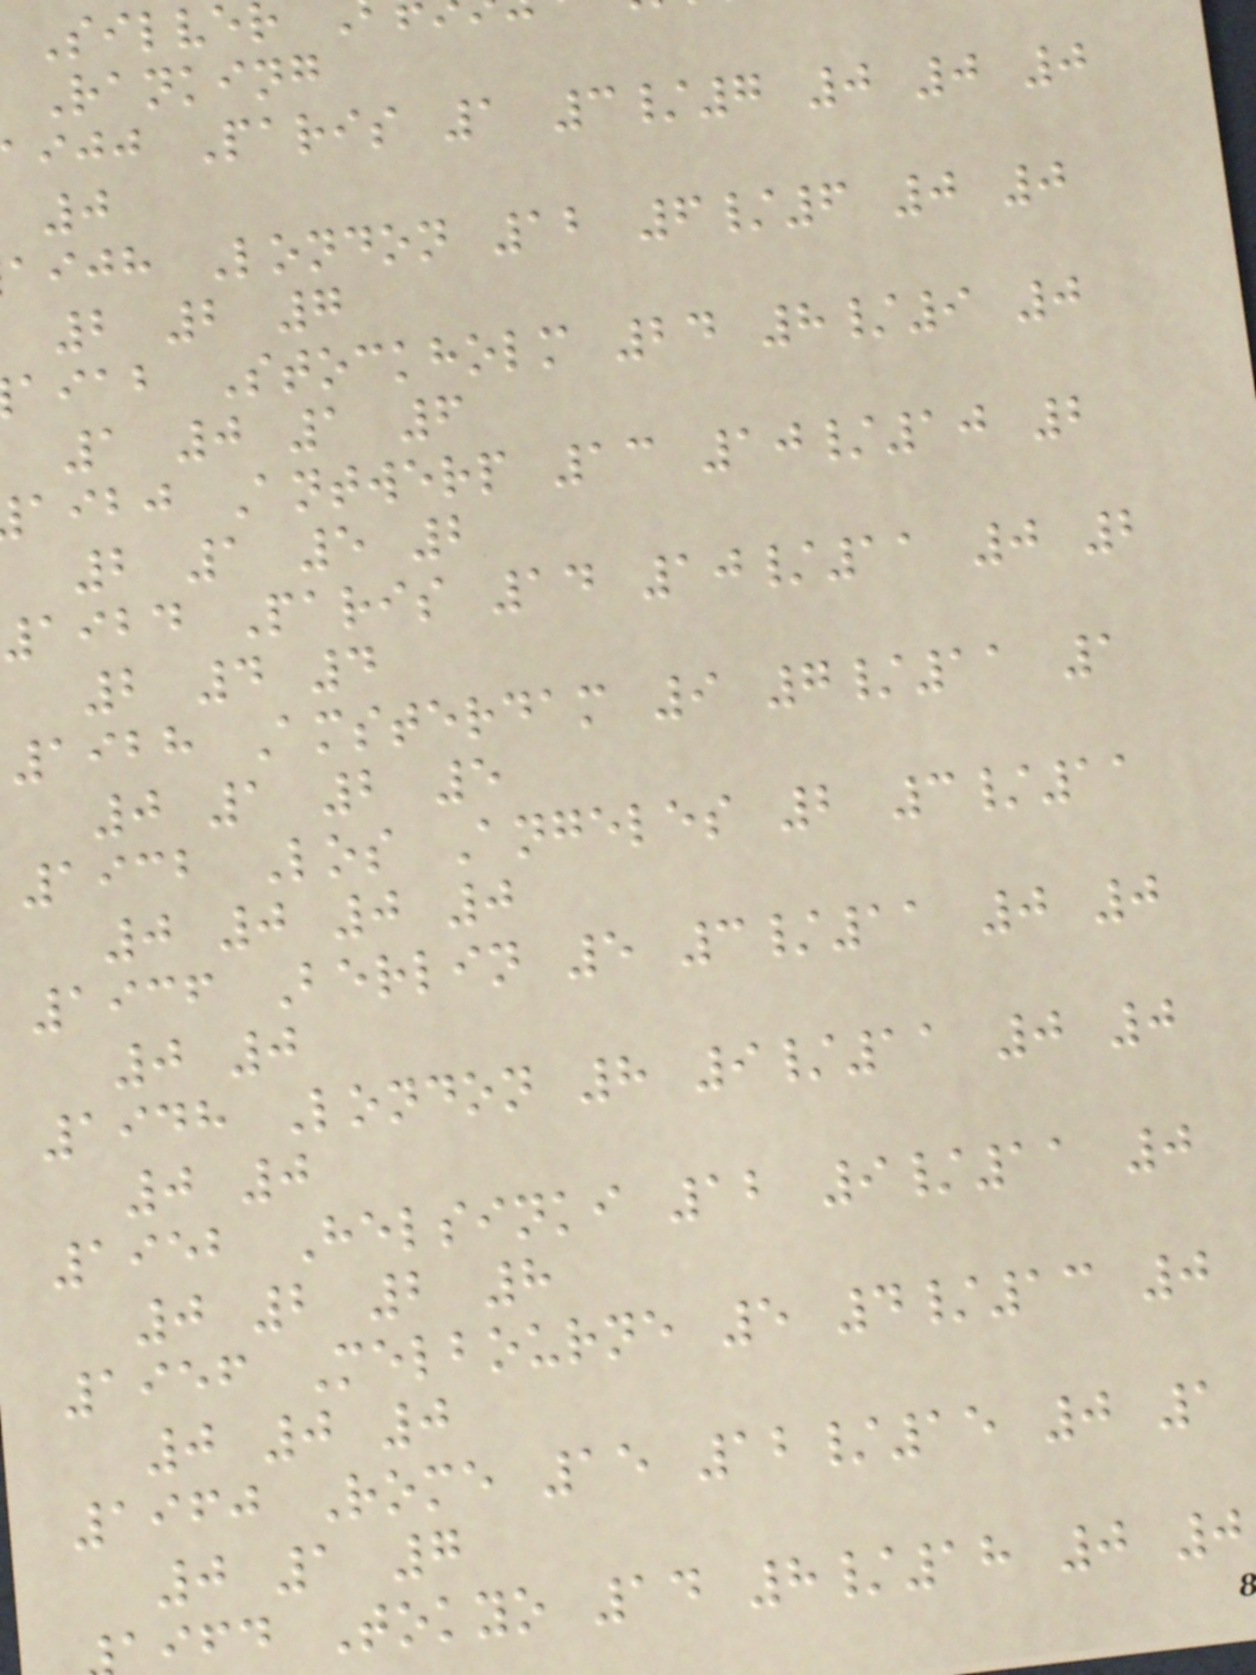Silve
Ranking
ijj Paris 1 3/7 0 0 0
0
aijh London 12 6/6 0 0
2 2 7
aiab Stockholm 24 8/9 0
1 0 1 6
aibj Antwerp 13 10/10 2
2 1 5 2
1924 Paris 14 10/11 0 2
2 4 4
1928 Amsterdam 9 7/11 1
0 1 2 5
1932 Los Angeles 2 3/11
0 0 0 0
1936 Berlin 5 3/11 0 0
0 0
1948 London 8 9/11 0 0
0 0
1952 Helsinki 12 9/11 0
0 2 2 8
1956 Melbourne 5 4/13 0
0 0 0
1960 Rome 15 12/15 0 1
0 1 7
ifd Tokyo 14 8/18 0 0
